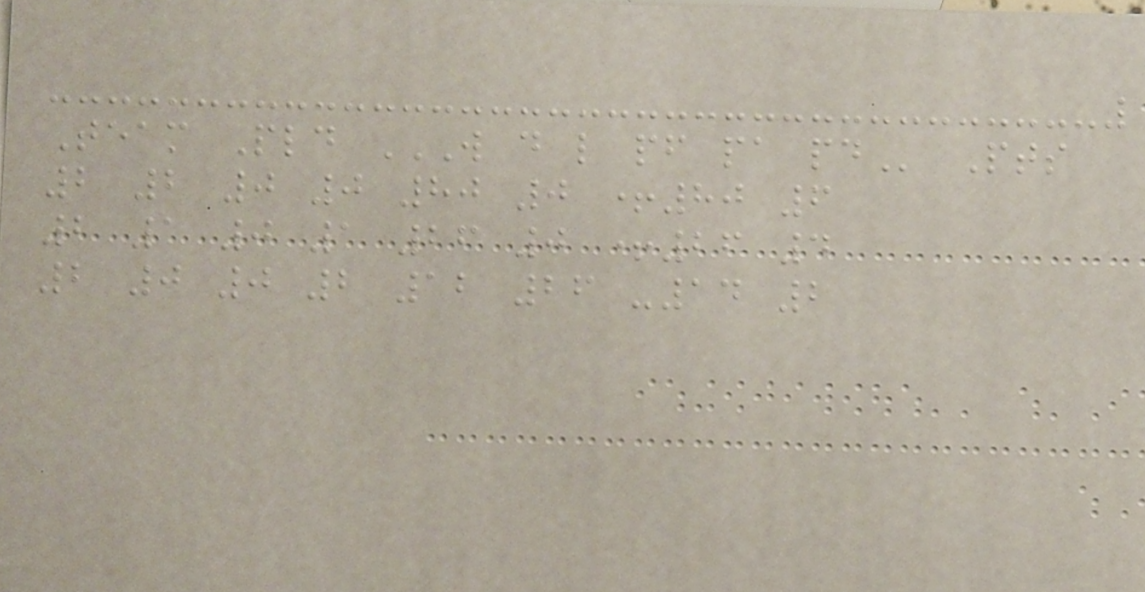Team Pld W D L PF PA PD Pts
2 2 0 0 80 0 +80 6
2 1 0 1 26 0 +26 4
2 0 0 2 12 26 -14 2
